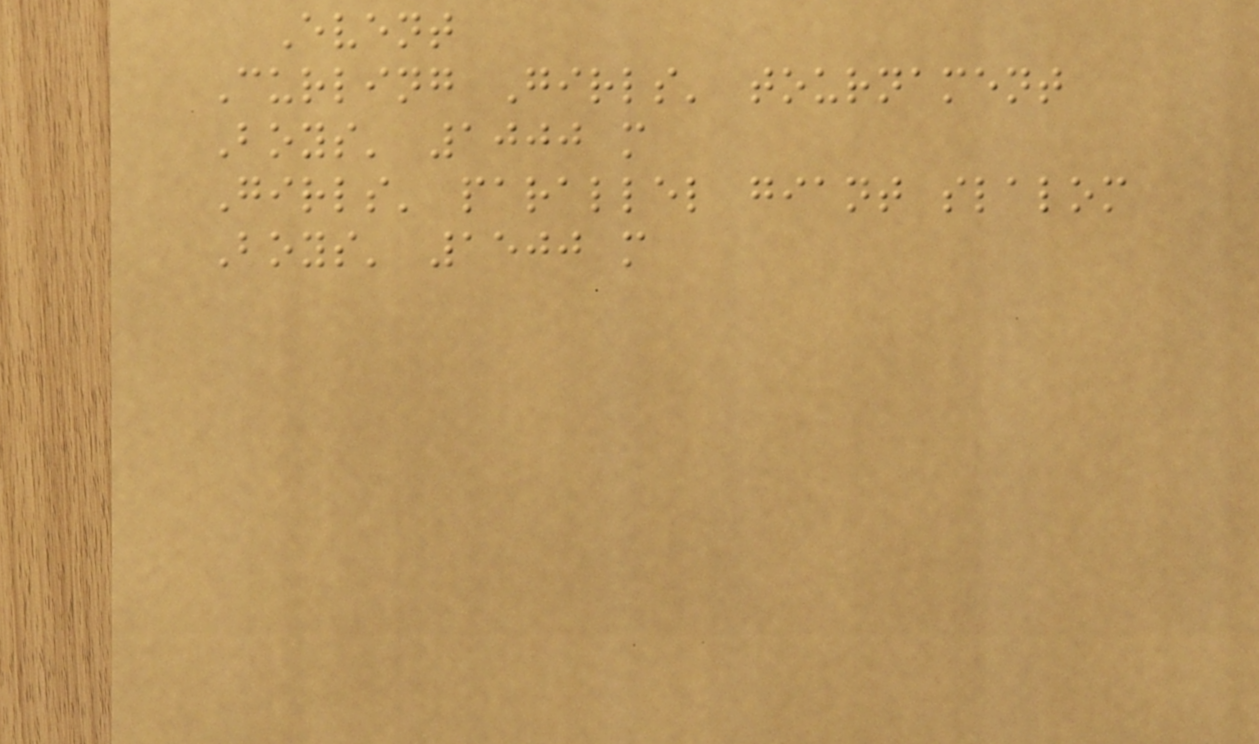Event
Curling Girls' tournament
Boys' 1000 m
Girls' parallel giant slalom
Boys' 1500 m
